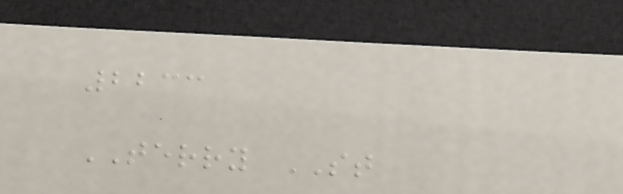2233
TERRY ST
